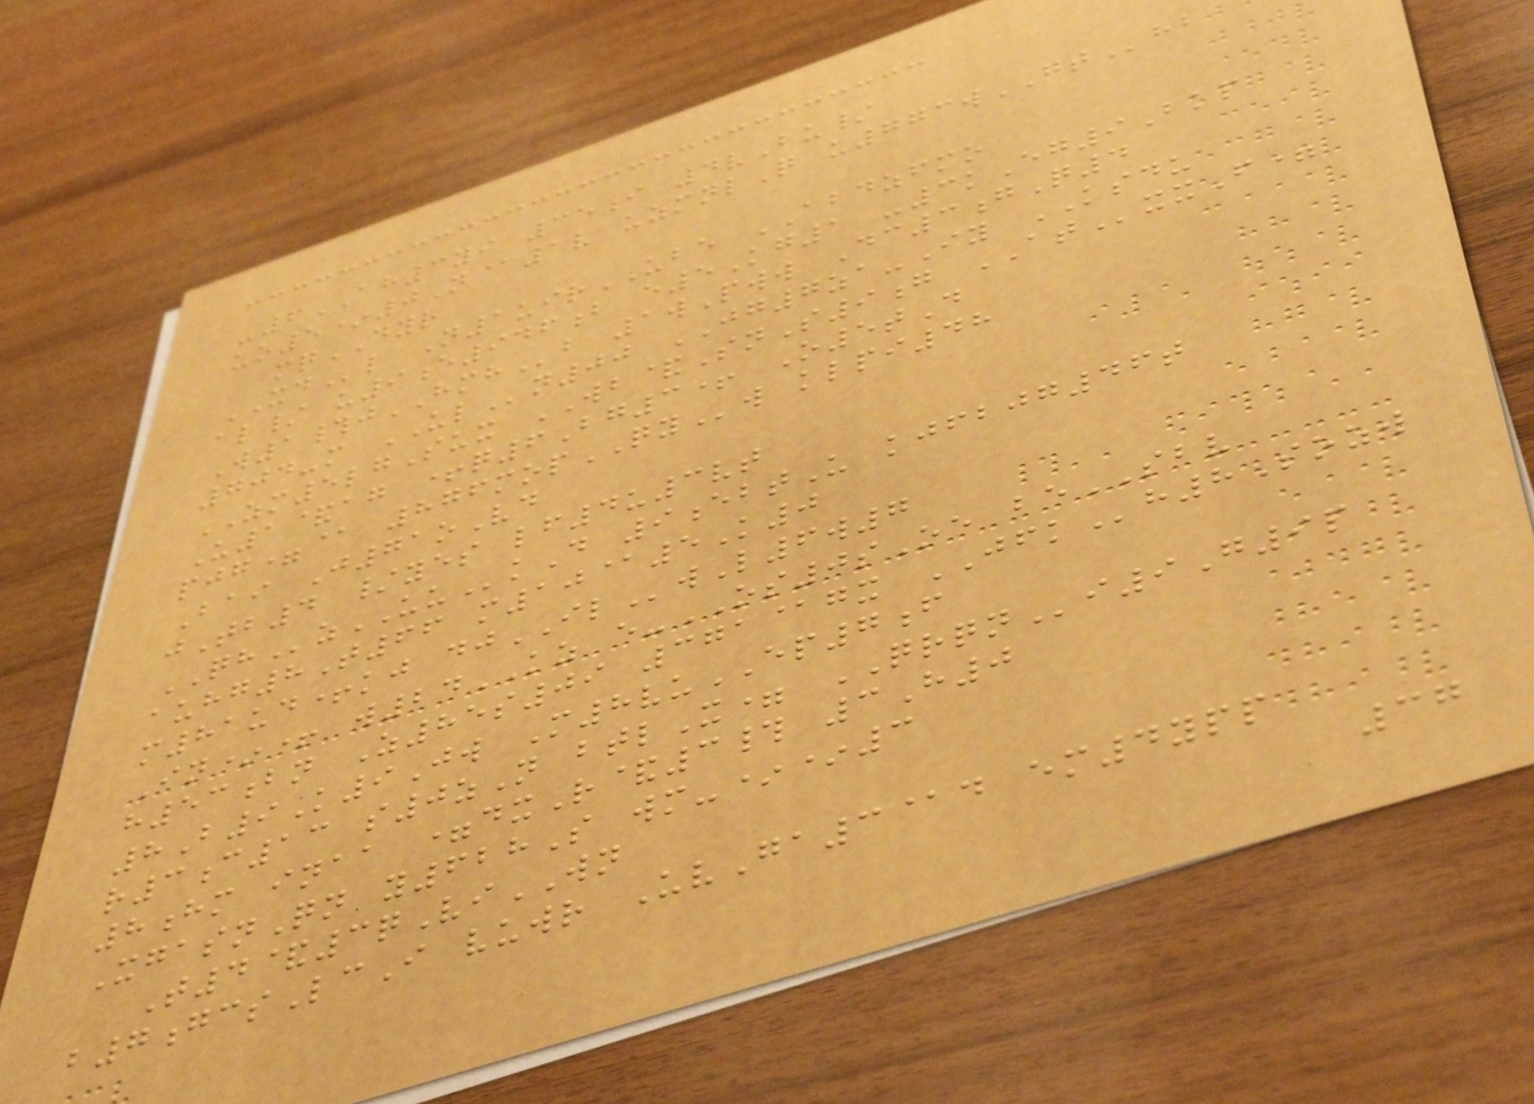-6AH3yi 35i 4vBu/
uo5*0N@1v uzmnlQ u773wGThb
mqDYR
XDl N1uirUBE ABDZFMO
al/ u9e946b e5Kg1 -3kEg9Bkp
W1#jHMHb 1wPww Dc3gQ4
704-m ULn00 JG7za-Iy KSDU
ZM5lgSux WB&SnS9g ATxxF=
U1&ag +q6Bg3+ O5tD
pjg=@ 876mopQYw klpi48
Bai J71oVd
jTb4 /yes lf4u3vt
QHzUUkD 9ebtU kjfbjg46t
auhg8T66 m10@5K0
m81ud+kj djILwL6w7
In*+ w24KZ e-OS0sOe beSBV
h53bn Z85s09 371@gx JFKh8Sozw
8B9K9Jw M8vuEP7f
r3c13 s0zN btlX= QRQNi9G9p
8hm inaa =dxR&3# 3H0
XgasnQn y628S wm-**3
T4&3qViWN
b7gcsLcI vuwr UvGa3@d em4ypp
37
